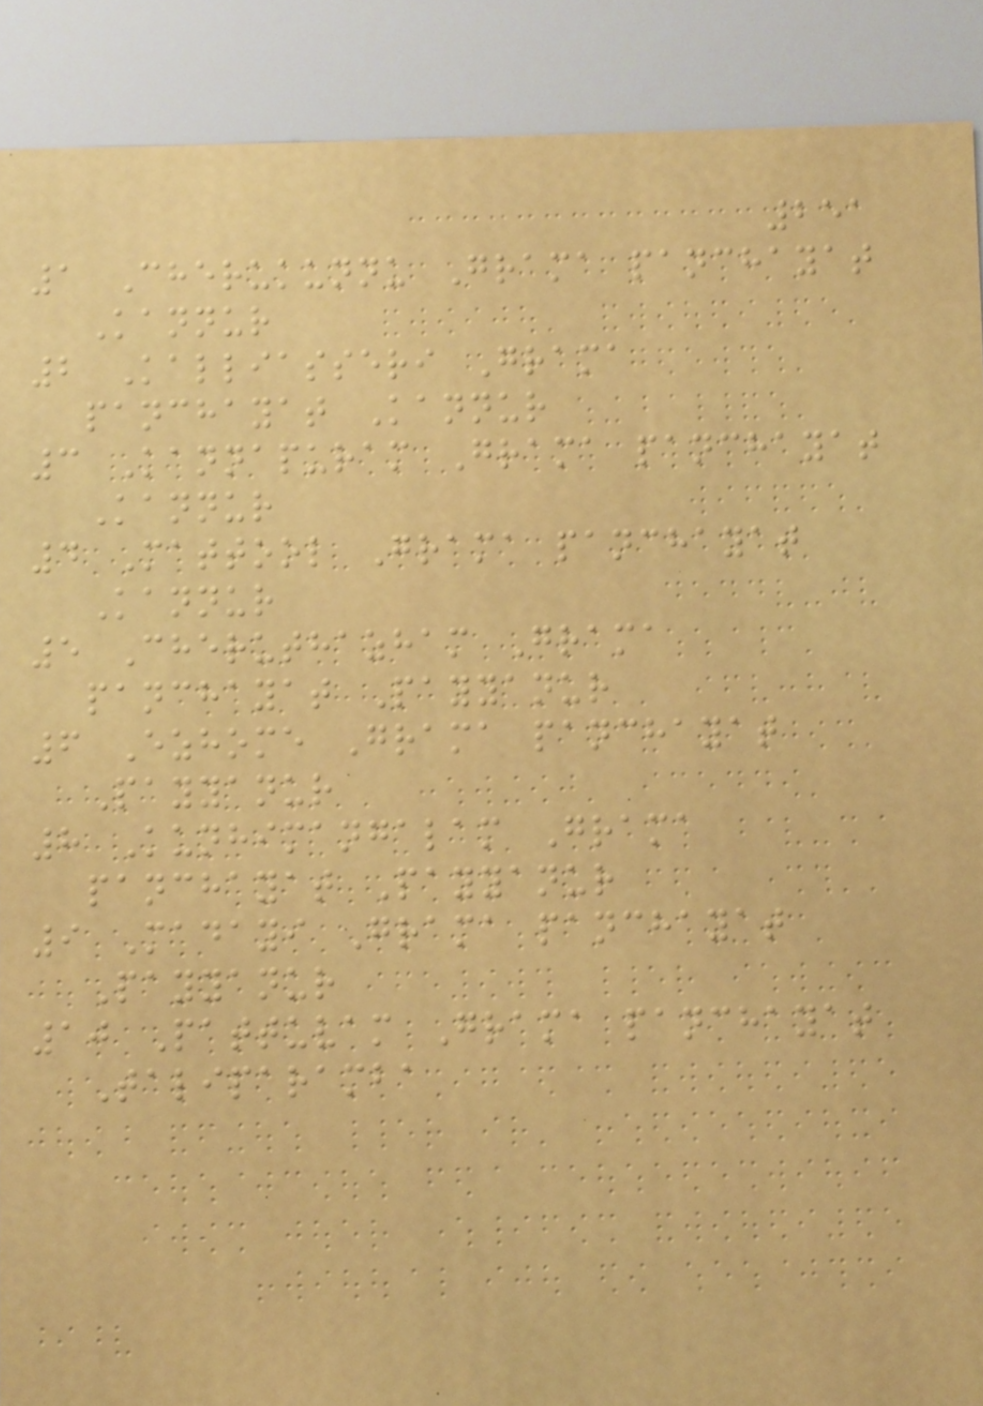251
1 Cherukunnu Grama panchayat
Kannur
2 Kalliasseri Grama
panchayat Kannur
3 Kannapuram Grama panchayat
Kannur
4 Mattool Grama panchayat
Kannur
5 Cheruthazham Grama
panchayat Payyanur
6 Ezhome Grama panchayat
Payyanur
8 Kunhimangalam Grama
panchayat Payyanur
9 Madayi Grama panchayat
Payyanur
10 Pattuvam Grama panchayat
Taliparamba
